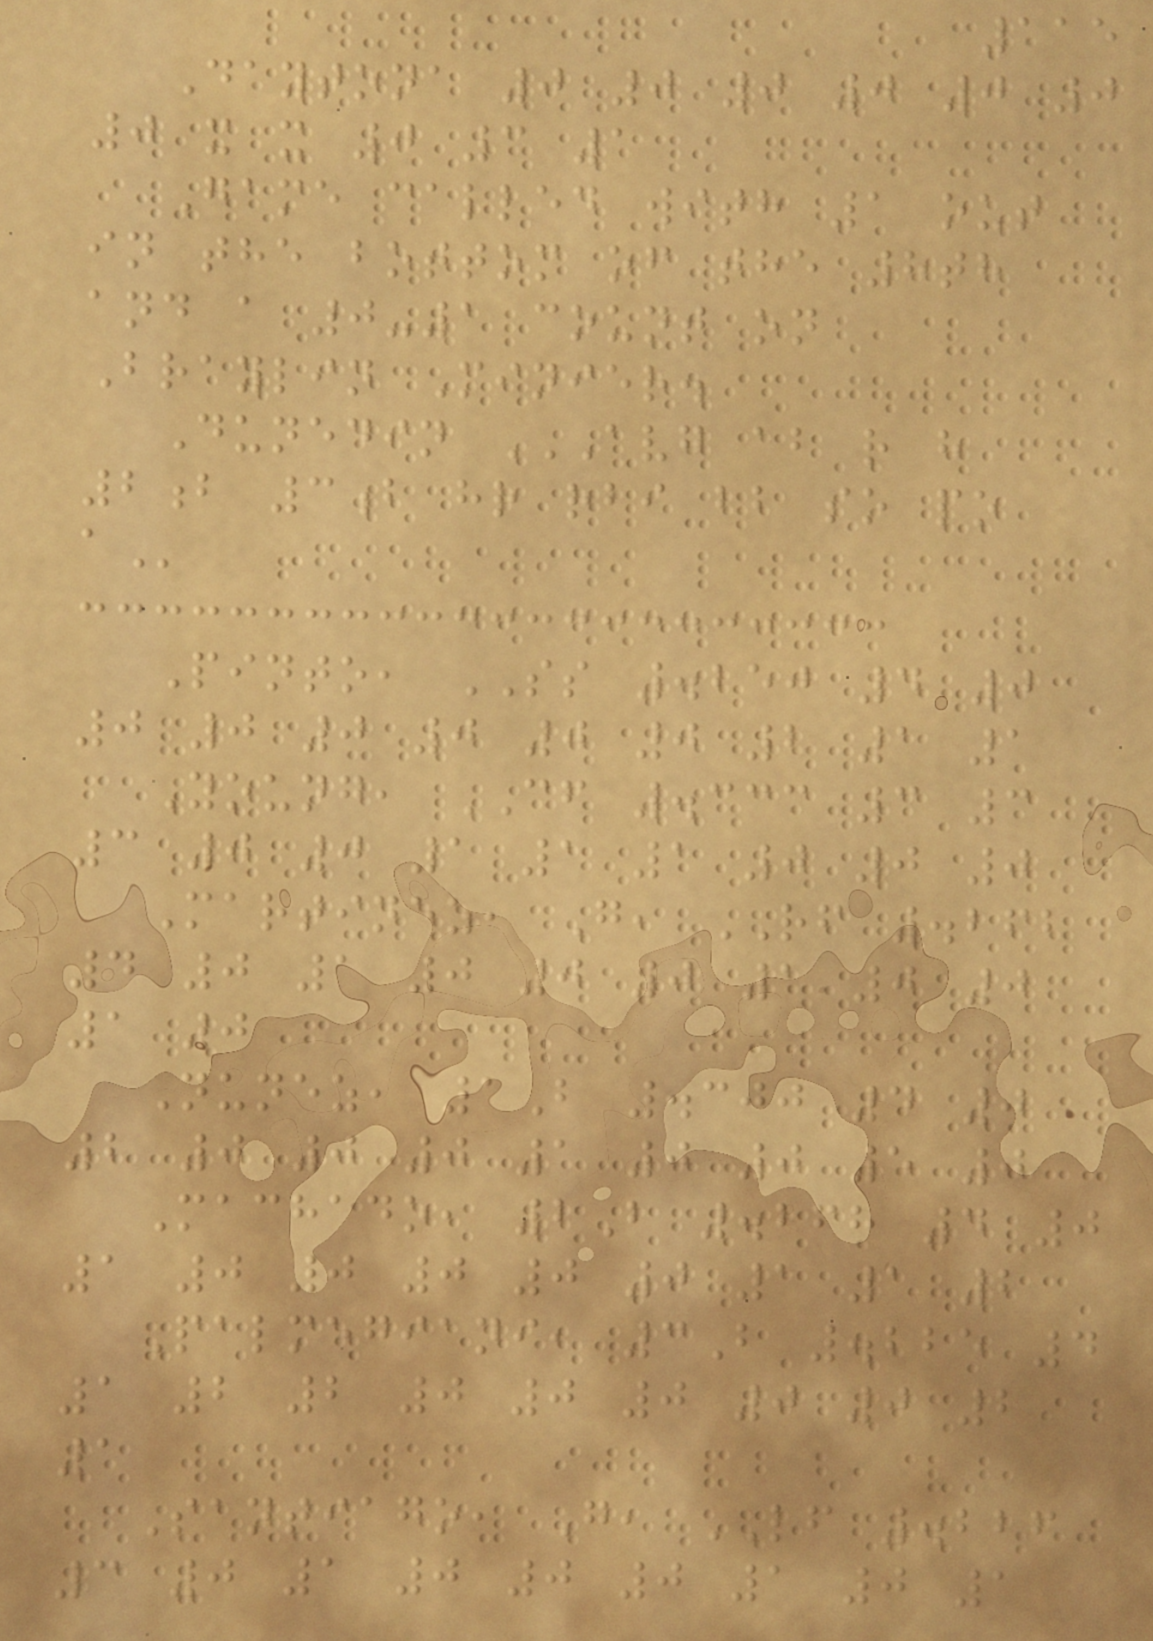115
Daytona 0 0 0 0 0 0
0 x x 0 3 1
Game called with 1 out
in the bottom of the 8th
and a 0-1 count on
Braylin Minier.
Dunedin AVG AB R H
2B 3B HR RBI BB SO PO
A
Pinto, SS .250 4 0
0 0 0 0 0 0 2 1 1
Young, CF .333 3 3
3 0 0 1 1 1 0 0 0
Martinez, G, RF .262
4 0 1 0 0 0 1 0 0
1 0
Nunez, 1B .300 4 0
2 0 0 0 1 0 0 5 0
Machado, 2B .268 4 0
1 0 0 0 0 0 1 1 2
Palmegiani, 3B .225 4
1 2 2 0 0 0 0 0 2
1
Santiago, G, LF .226
3 0 1 0 0 0 1 0 1
